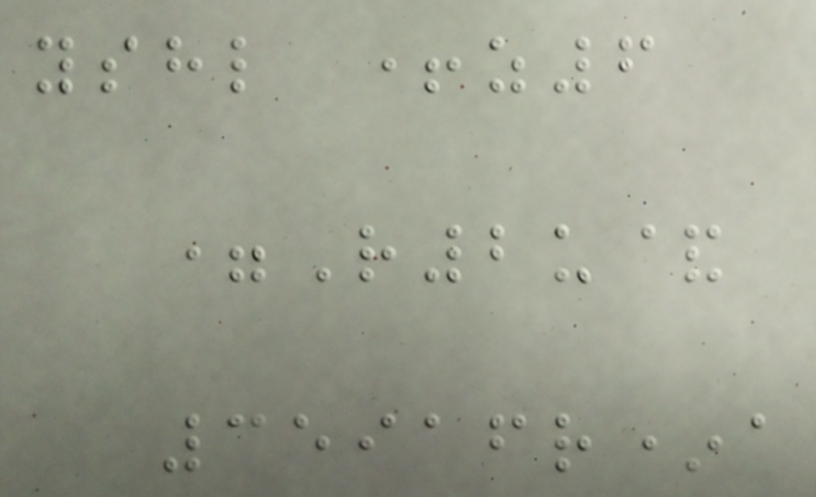yshl +z6
=R2u&
35916r*a
